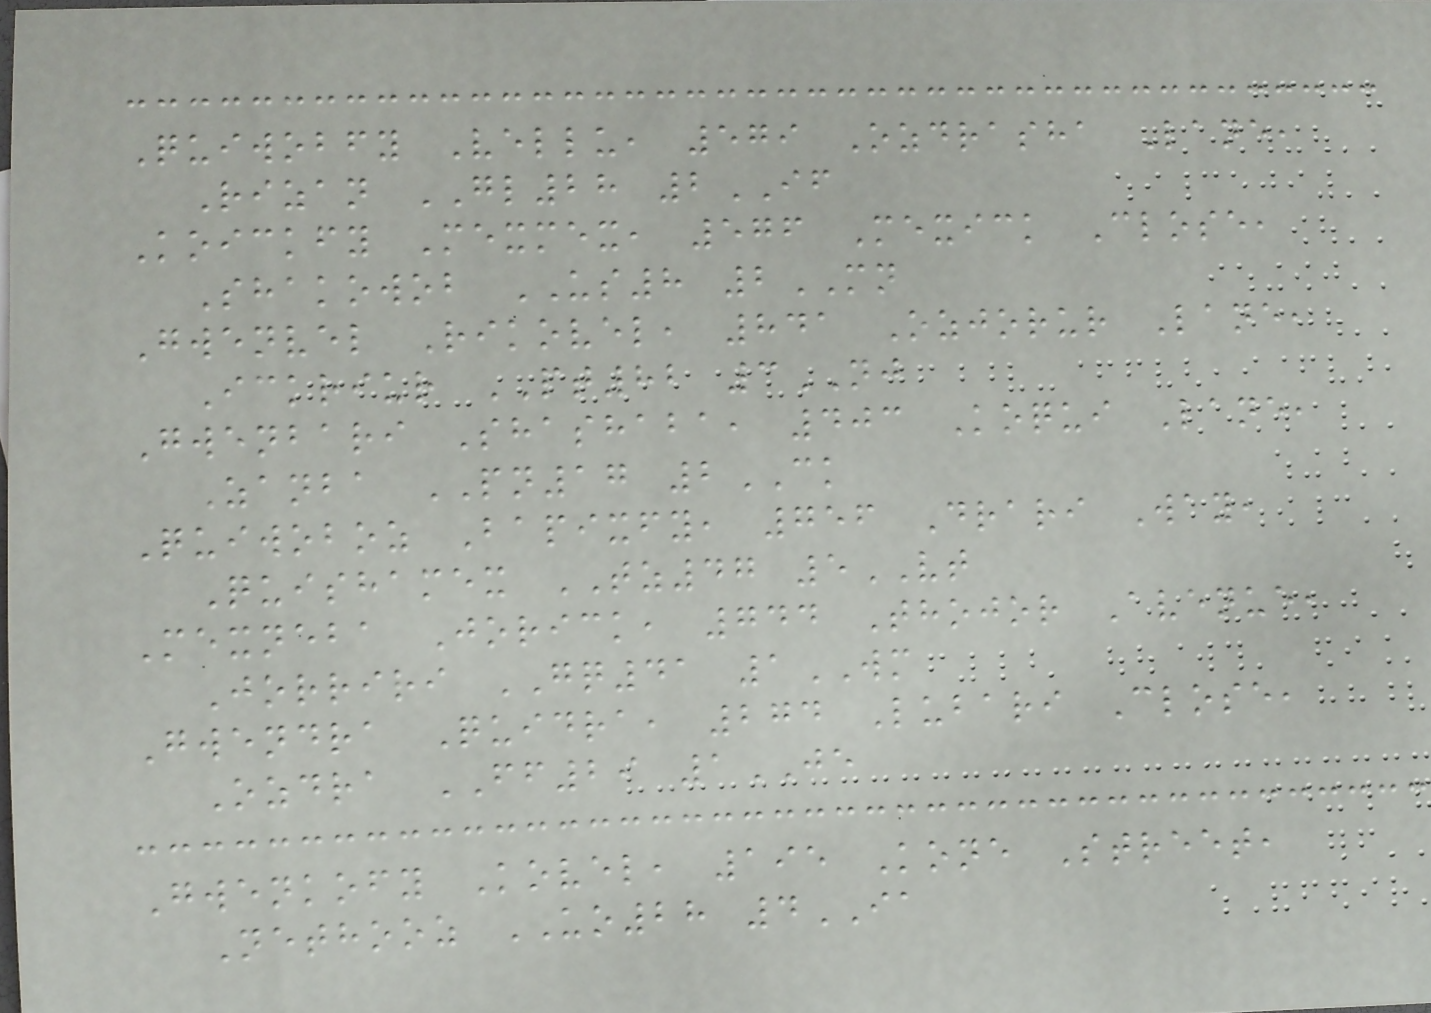Quiwobfy Vellu, 579 Ozdrasha Lane,
Rizan GL28 2IF
Koickfy Mexmex, 576 Mexick Close,
Shakowob US8 2MN
Gwenvel Rikovel, 841 Ozjorur Lane,
Ickriur PT82 3NJ
Gwenbari Shashaba, 403 Koqui Lane,
Zanba PN17 2CK
Quiwoboz Bapixfy, 756 Drari Way,
Quishamex TZ47 5VT
Mexneba Jorick, 744 Thojor Avenue,
Jorriri GQ41 1WM
Gwendra Quidra, 274 Lubari Close,
Ozdra FF29 1JE
Gwenkofy Kovel, 195 Kone Street,
Nethooz UO28 4IA
